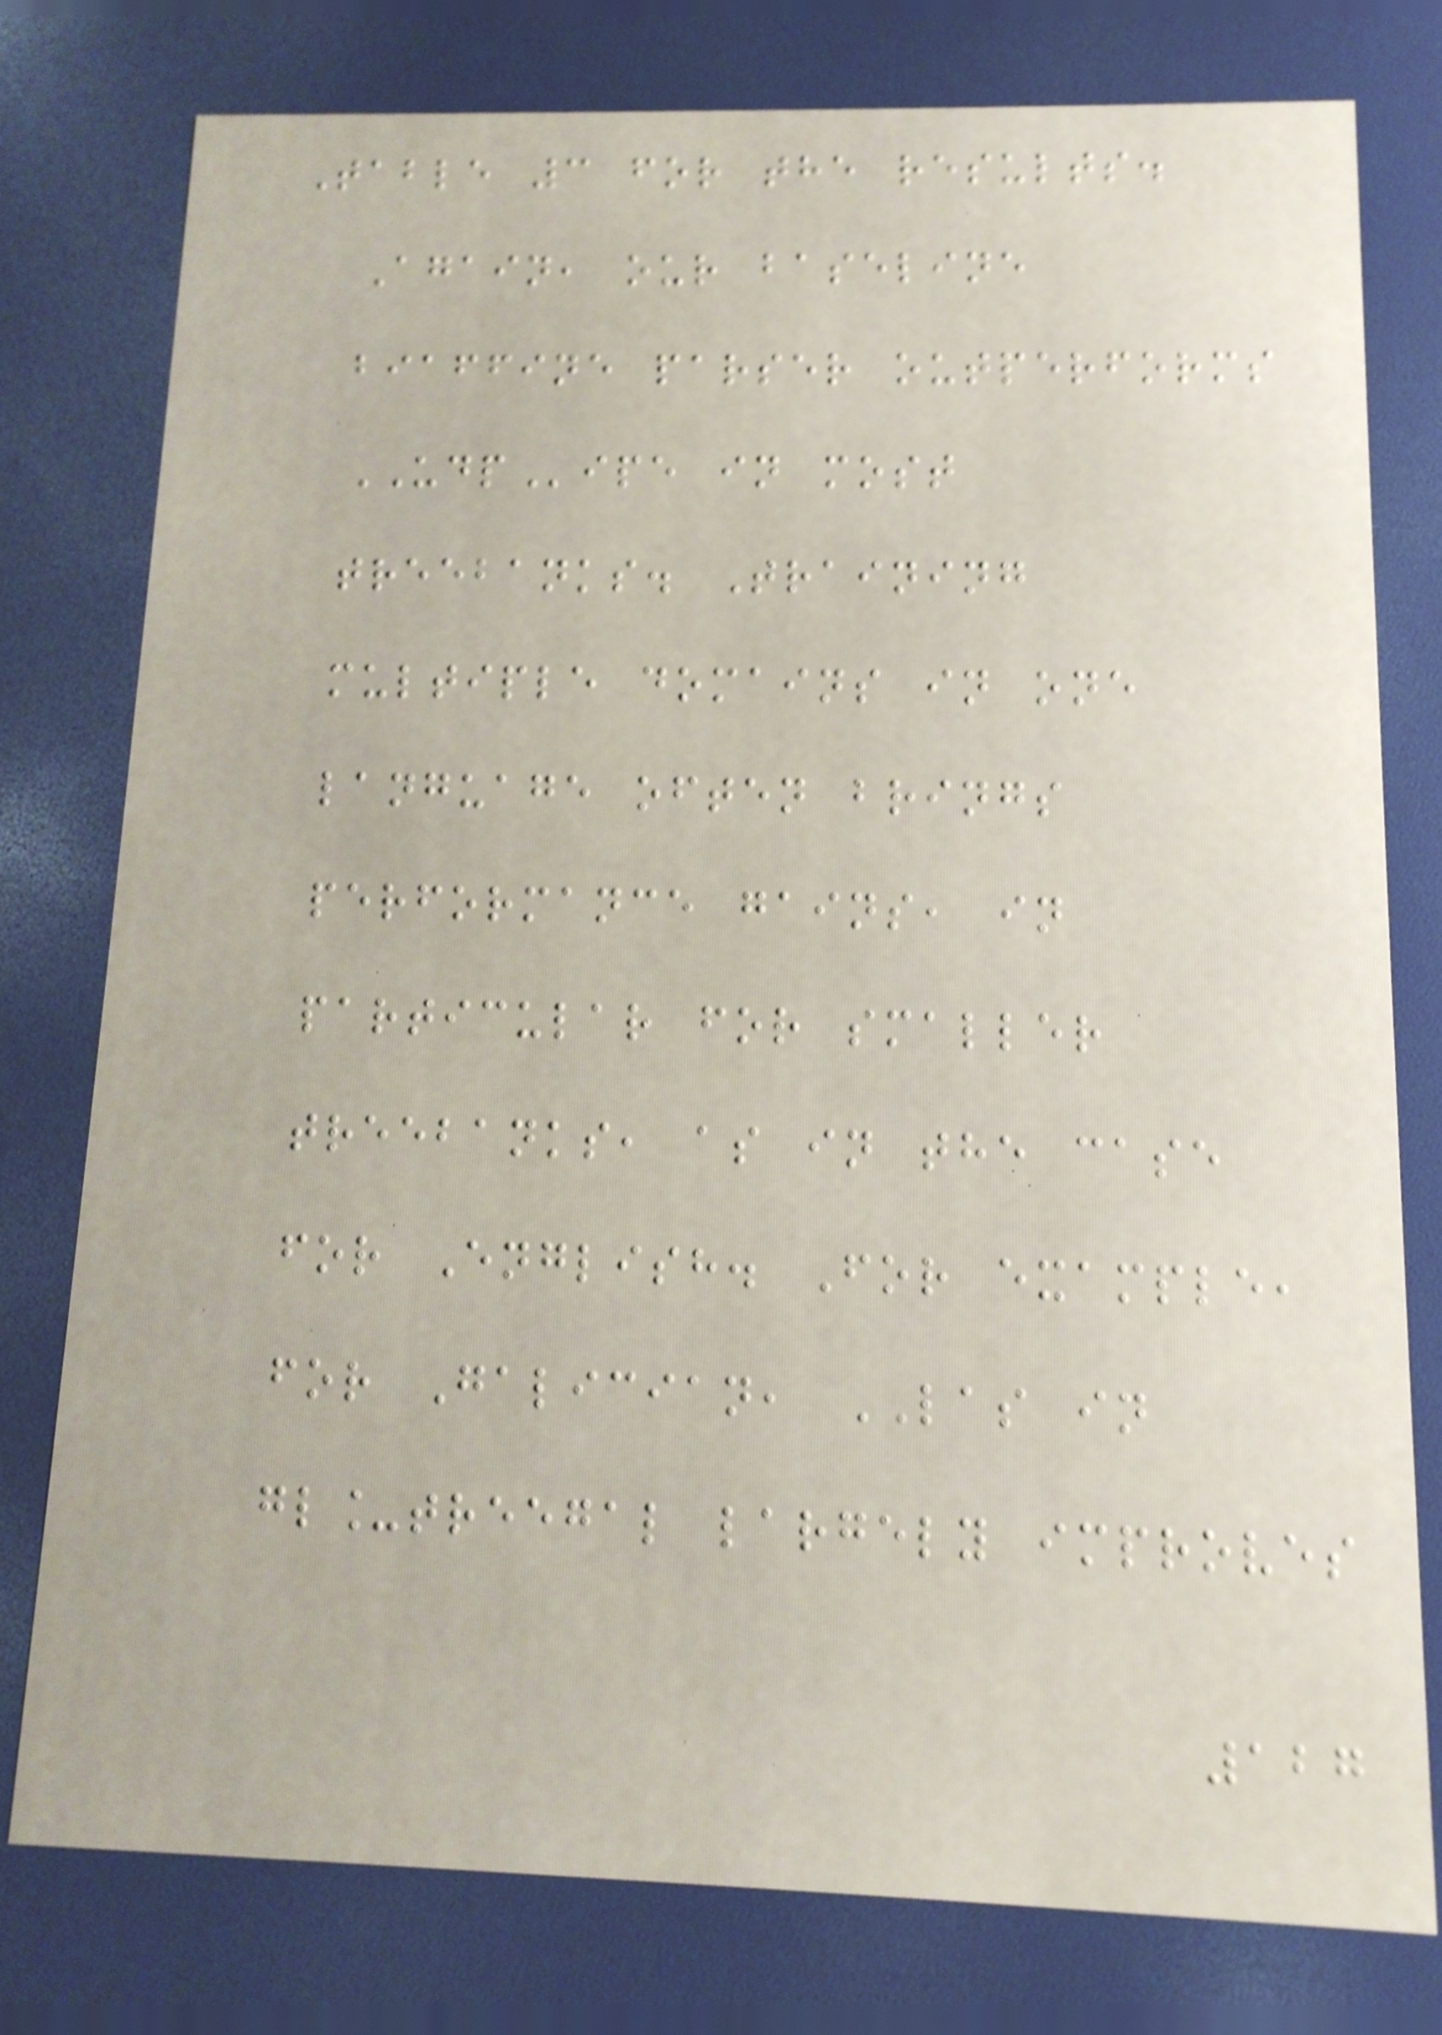Table 3 for the results.
Again, our baseline
biaffine parser outperforms
UDPipe in most
treebanks. Training
multiple domains in one
language often brings
performance gains, in
particular for smaller
treebanks, as in the case
for English. For example,
for Galician, LAS in
gl_treegal largely improves
127
